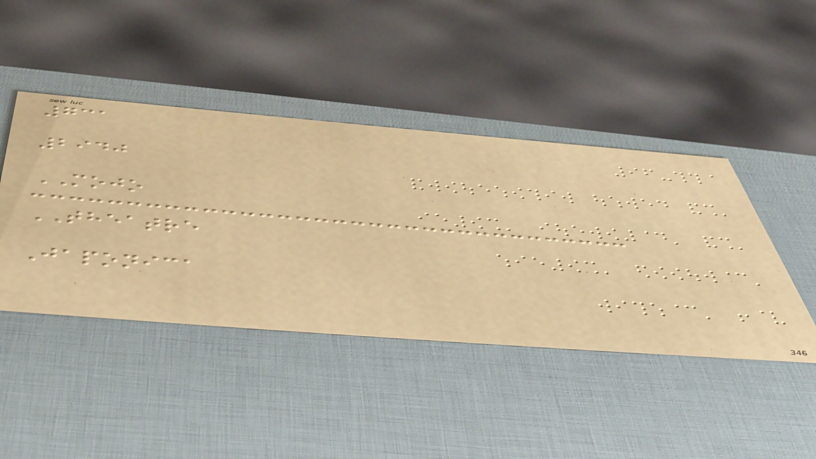731
2940
MOJO
THEATRE
Japonica
